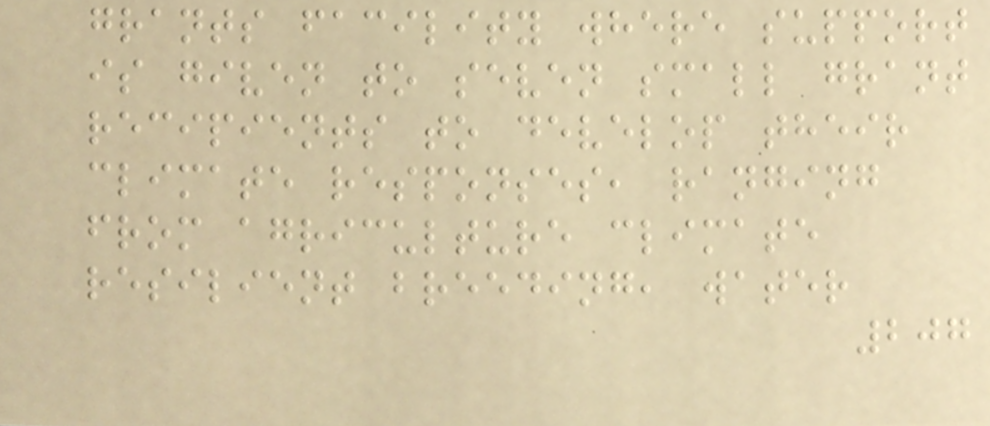grants facility where support
is given to seven small grant
recipients to develop their
climate responses, ranging
from agriculture climate
resilient breeding, water
207
